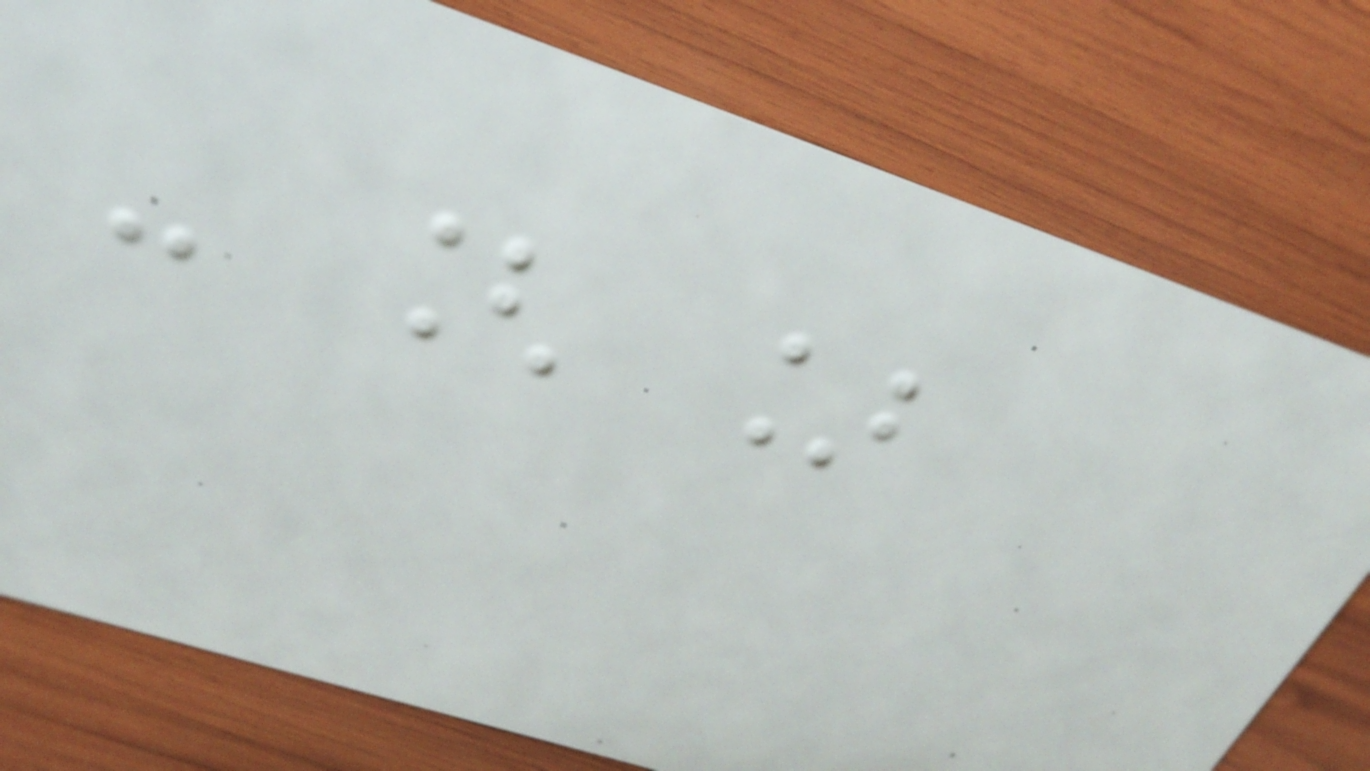- [ ]
